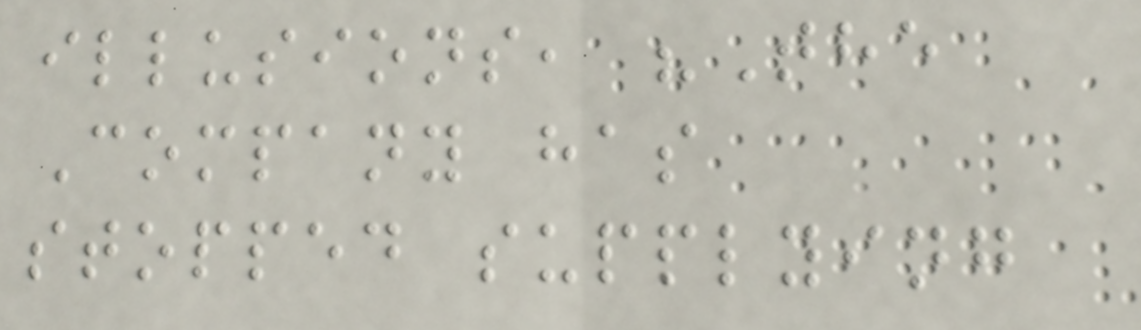illusions, "The
Company has
stopped supplying
